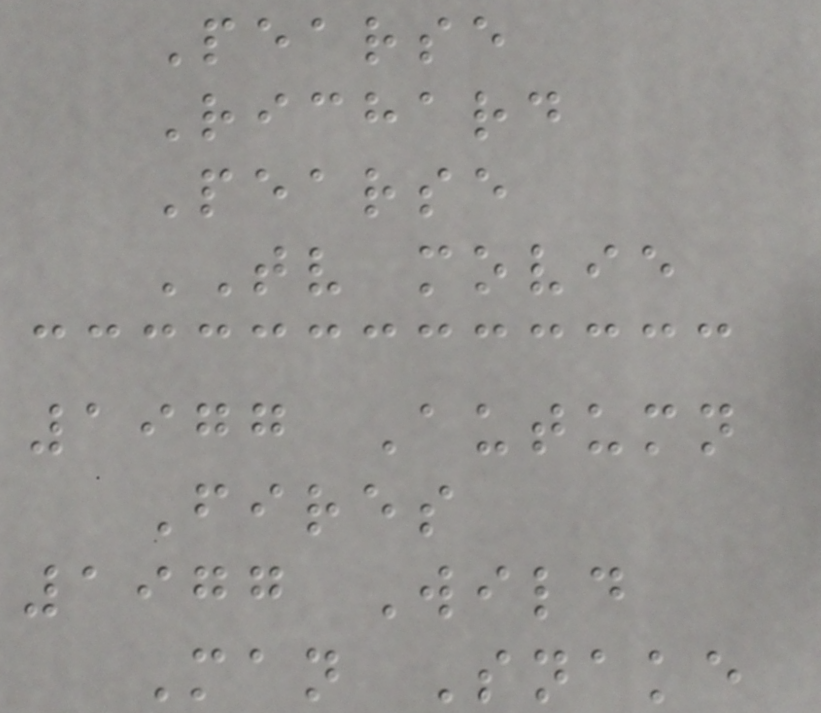Pearse
Richard
Pearse
TV movie
1977 Autumn
Fires
1977 Wild
Man Snake
